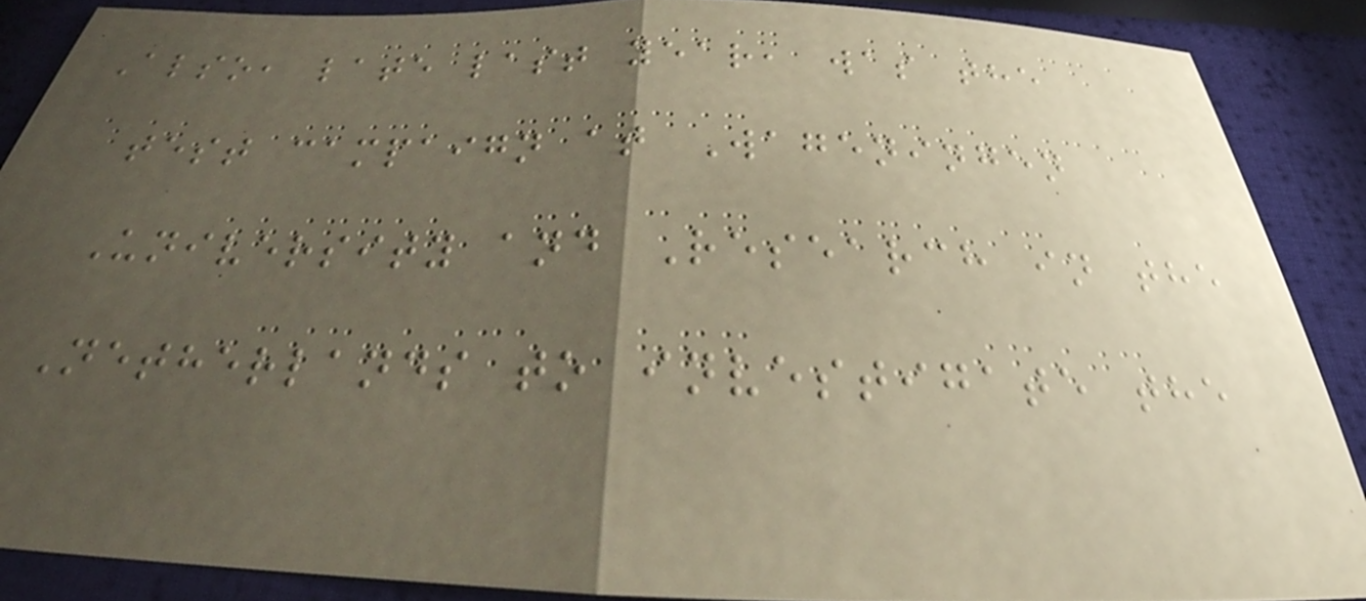Also, late last year, was the
test campaign at Wageningen
University and Research in the
Netherlands to investigate the
